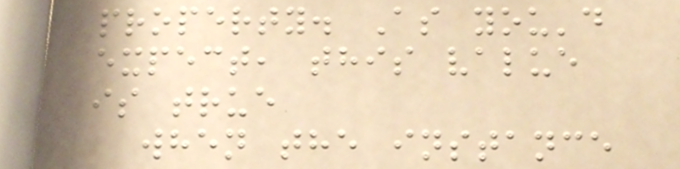property. As you'd
expect, this value
is true
when the instance
